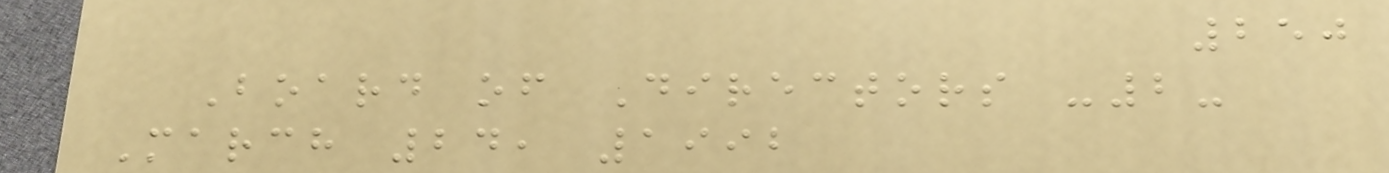250
Board of Directors -2-
March 24, 1992
